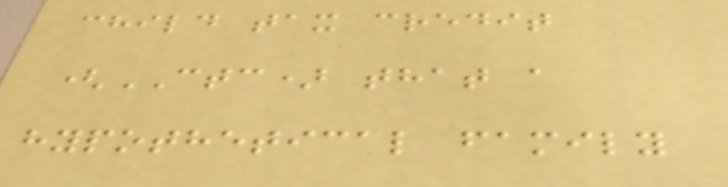child tax credit
(CTC) that a
hypothetical family
